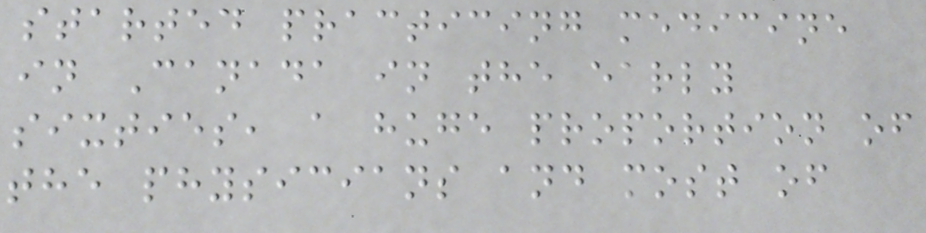started practicing medicine
in Canada in the early
sixties, a huge proportion of
the physicians and most of
